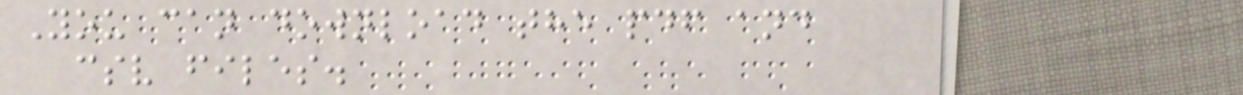You can download the pdf and
csv files.
